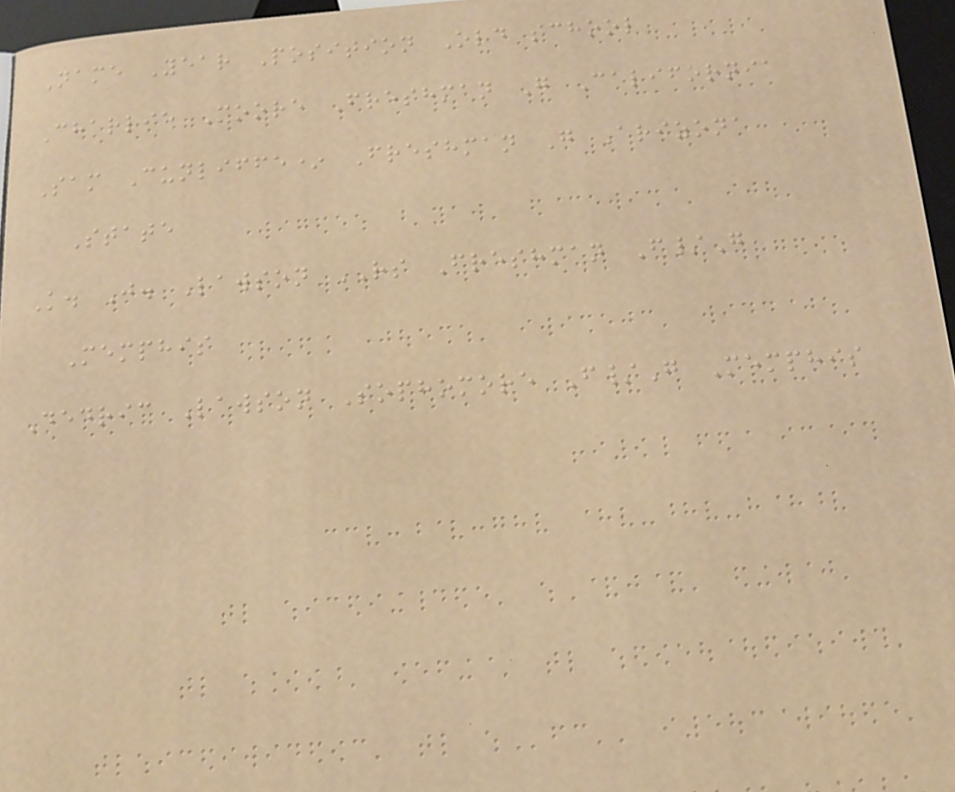Name Year Position Old school
Charlie Moore Freshman G California
Sam Cunliffe* Freshman G Arizona
State
K. J. Lawson RS Freshman F/G
Memphis
Dedric Lawson Sophomore F/G Memphis
